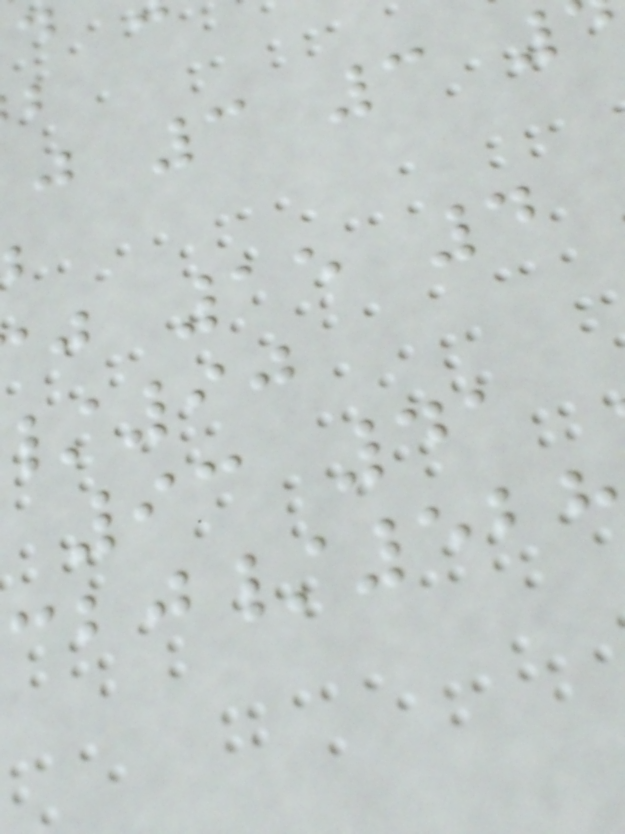j 3 3
j 15 4
93 41
/528
